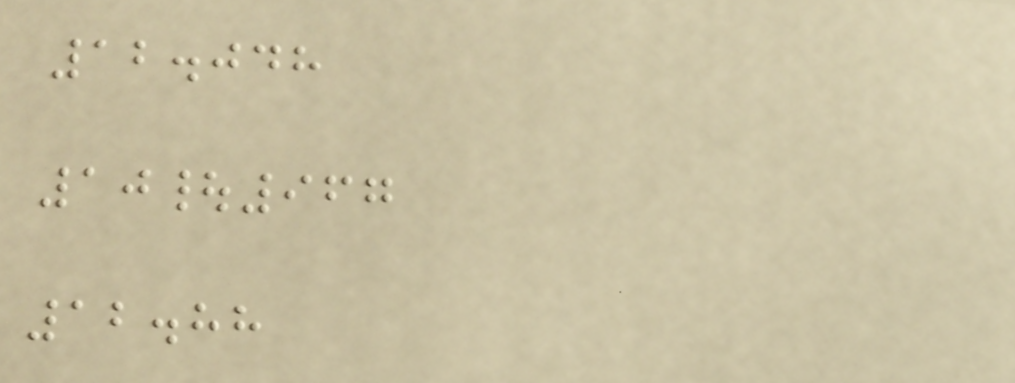12.048
10|967
12.88
